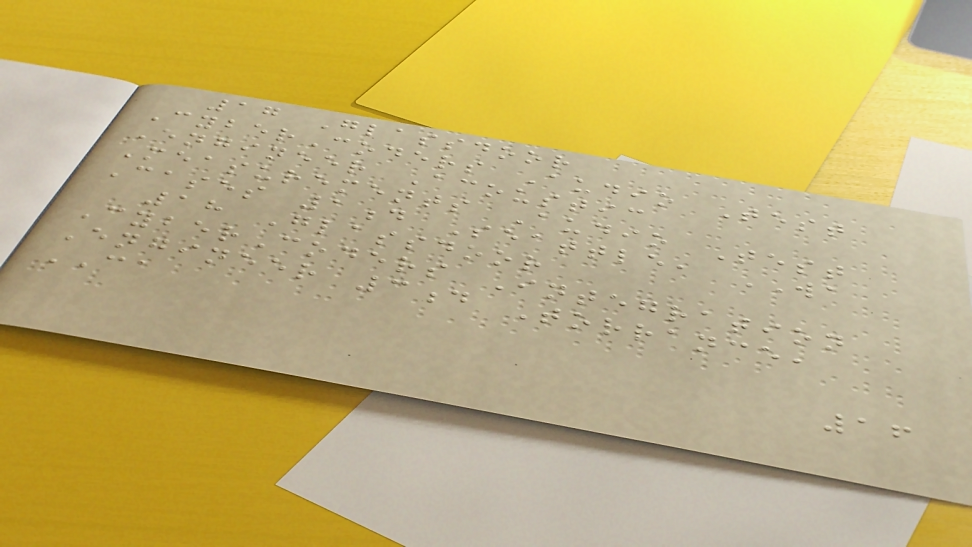17 Glassdoor
CyberCoders Audio Test
Engineer Acoustic
Measurements Audio Test
Cases 1d Seattle, WA
18 Glassdoor
CyberCoders Integration
Engineer 3d Torrance,
CA
16
